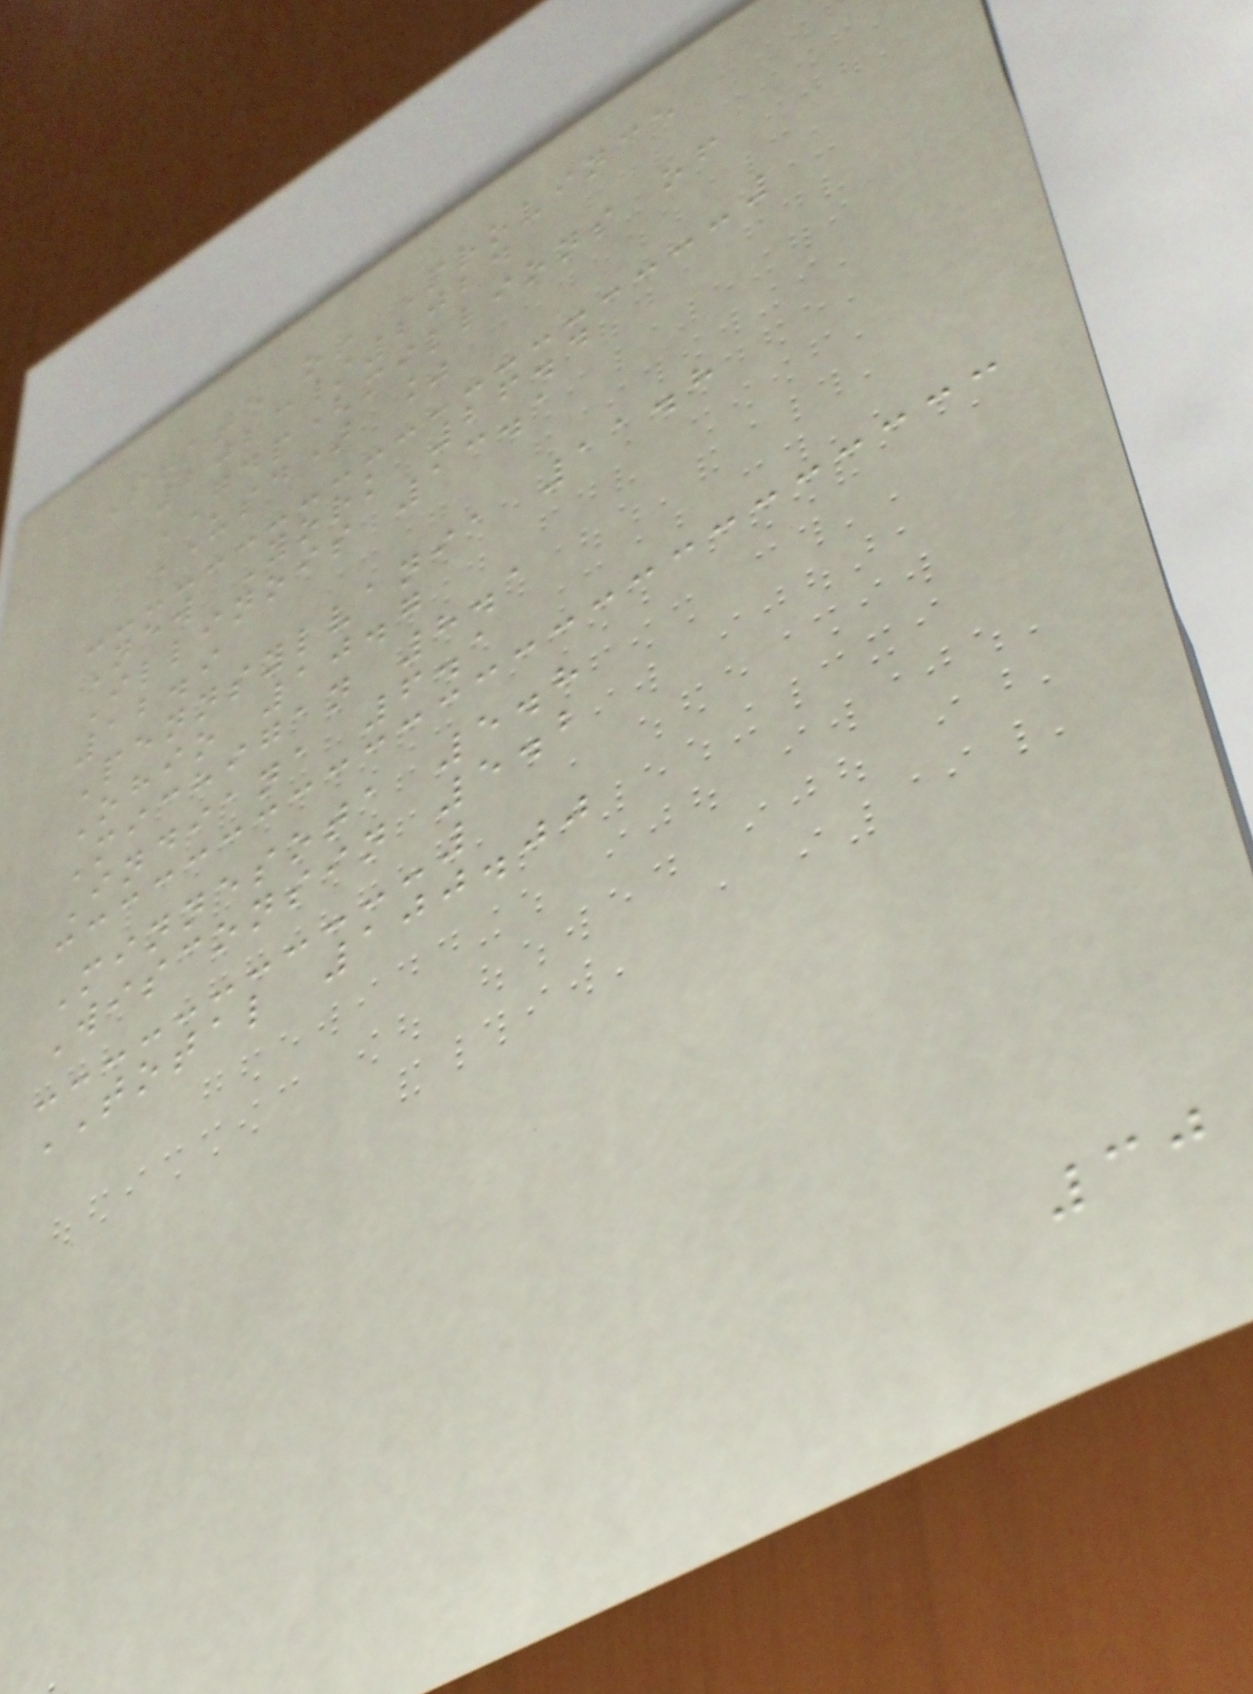State or Province
2023/2024
GDP(millions of
USD) %
New York 26.4
Illinois 13.1
12.9
Pennsylvania 11.8
Ohio 10.7
Michigan 8.1
Indiana 6.1
Minnesota 5.8
Wisconsin 5.2
TOTAL 100.00
30
